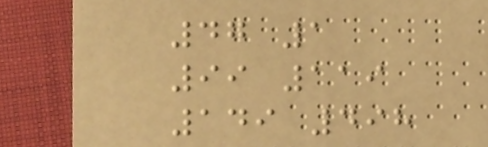47 1
99 119
149 498
